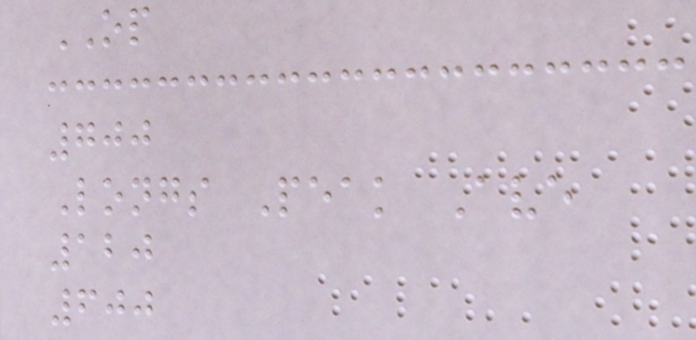OP
700
Longs Peak Ave
120
600
